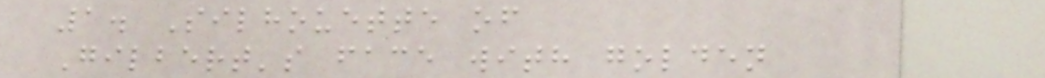1. Silhouette of
Gilbert's face with golden
